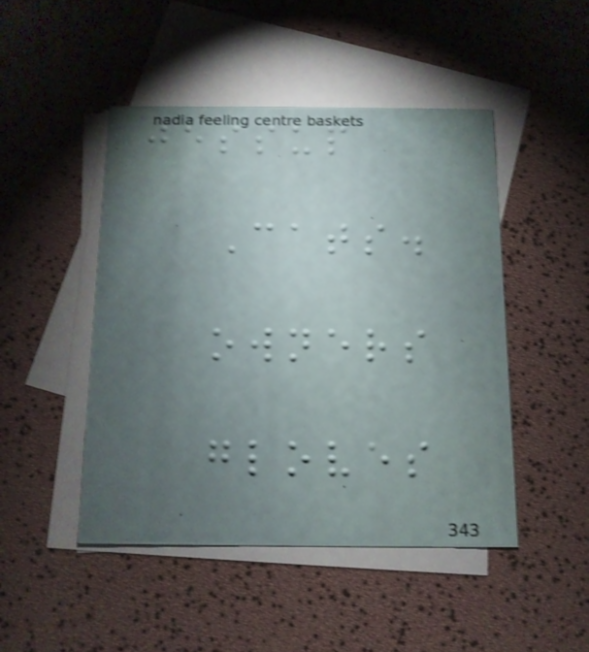jessup
Cats.
owners
gloves
